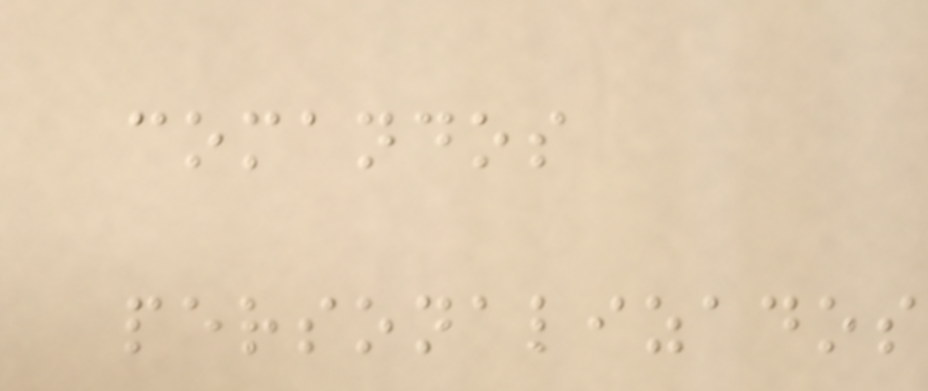comandos
personalizados
